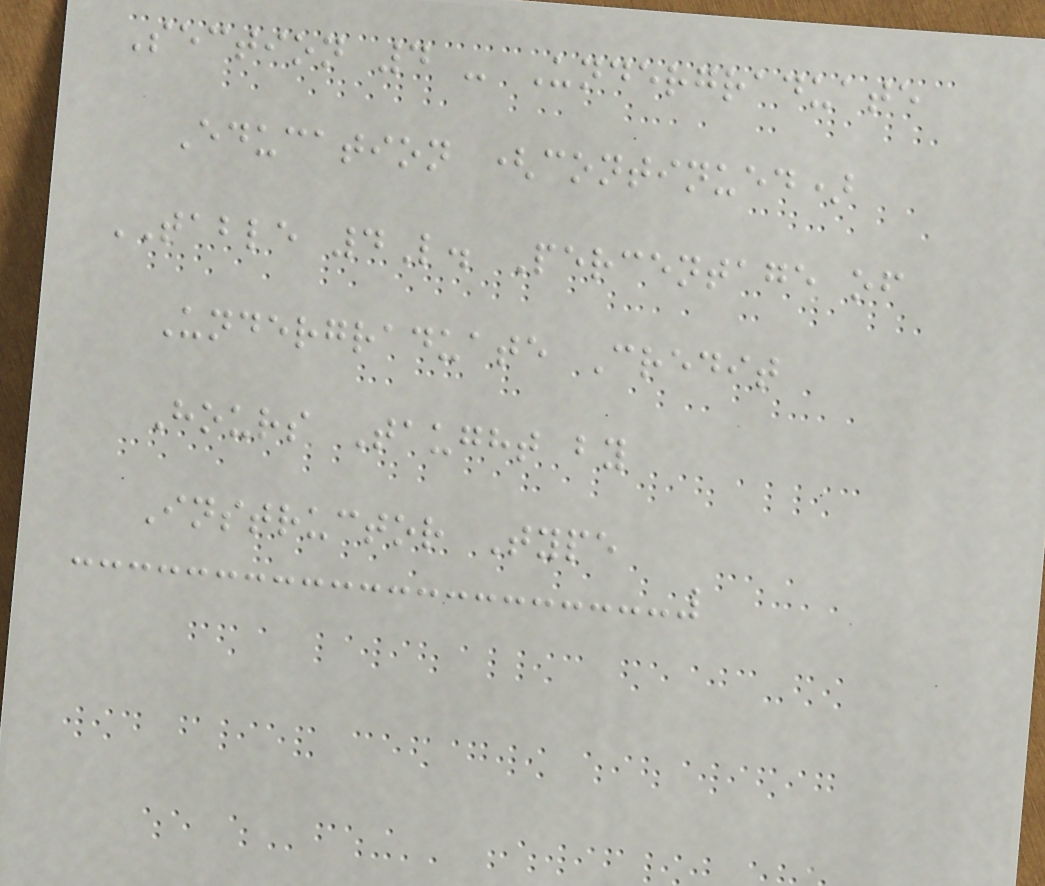Section 4 - Undergraduate
Education (continued)
TABLE 4L. Percentage of
Undergraduate Credit
Hours Taught by
Instructor Type
